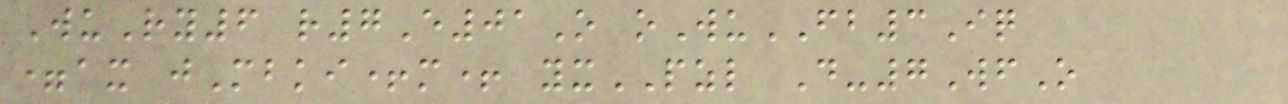WuRy6 r7E01O oWuFB3Iq
=ax jMbki+m+ yxPZL D-7WfO
